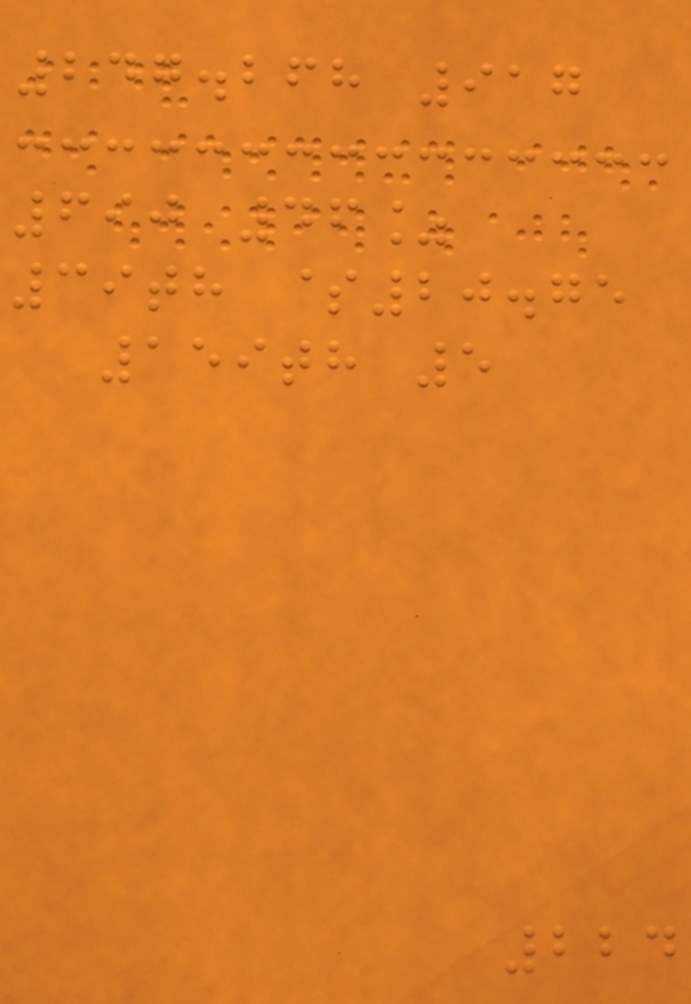247.268 917
690 46%
39th $20.75
159th 5
224
